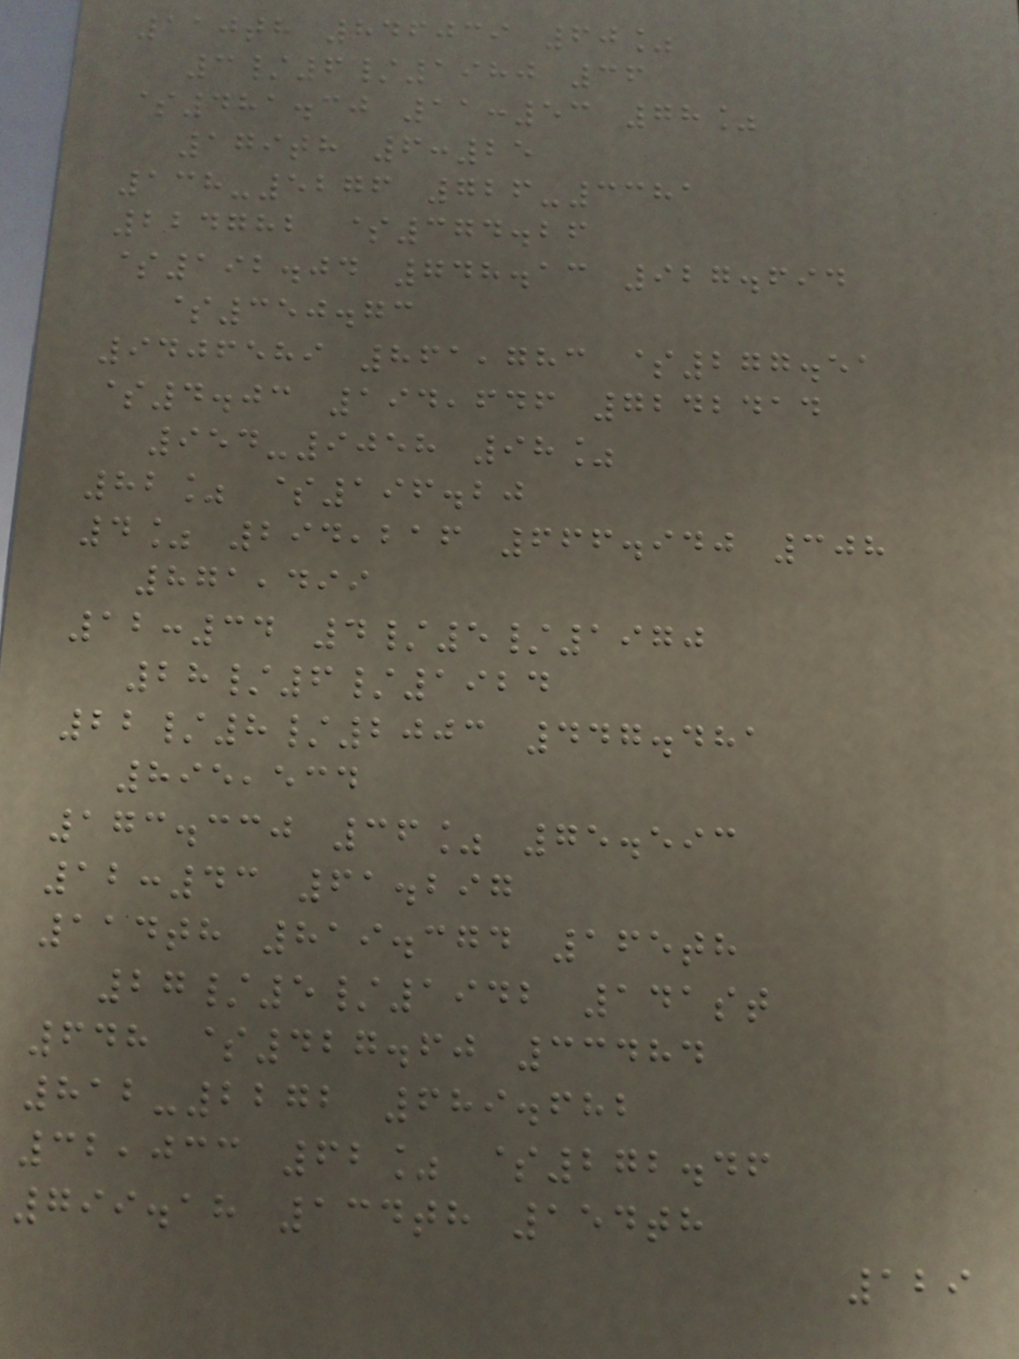110th 846039 60%
3/6/1980 36
$481.30 11:53 78%
179th 6:25
138-5276 726-3381
224782 $374.26
$192.04 748.13 927.694
$350.73
9406589 861,783 $277.51
$4.03 194,646 7242414
954-9058 98%
82% $196.20
4% 294,216 666.940 308
871,499
12:34 4/5/1970
28/6/1924
22/8/2003 447.481
895,534
173.330 36% 75.593
12:43 61.297
114th 819.374 165th
27/5/1942 141st
648 $427.60 33484
812-2272 689.682
32,033 62% $272.46
799.18 134th 154th
129
